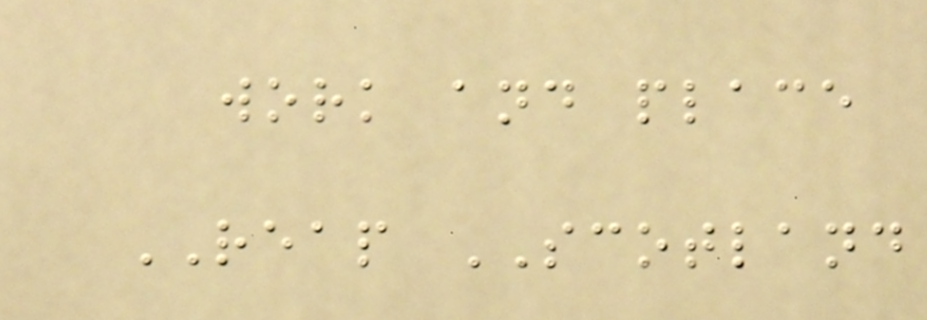work and place
REAP SCOTLAND
